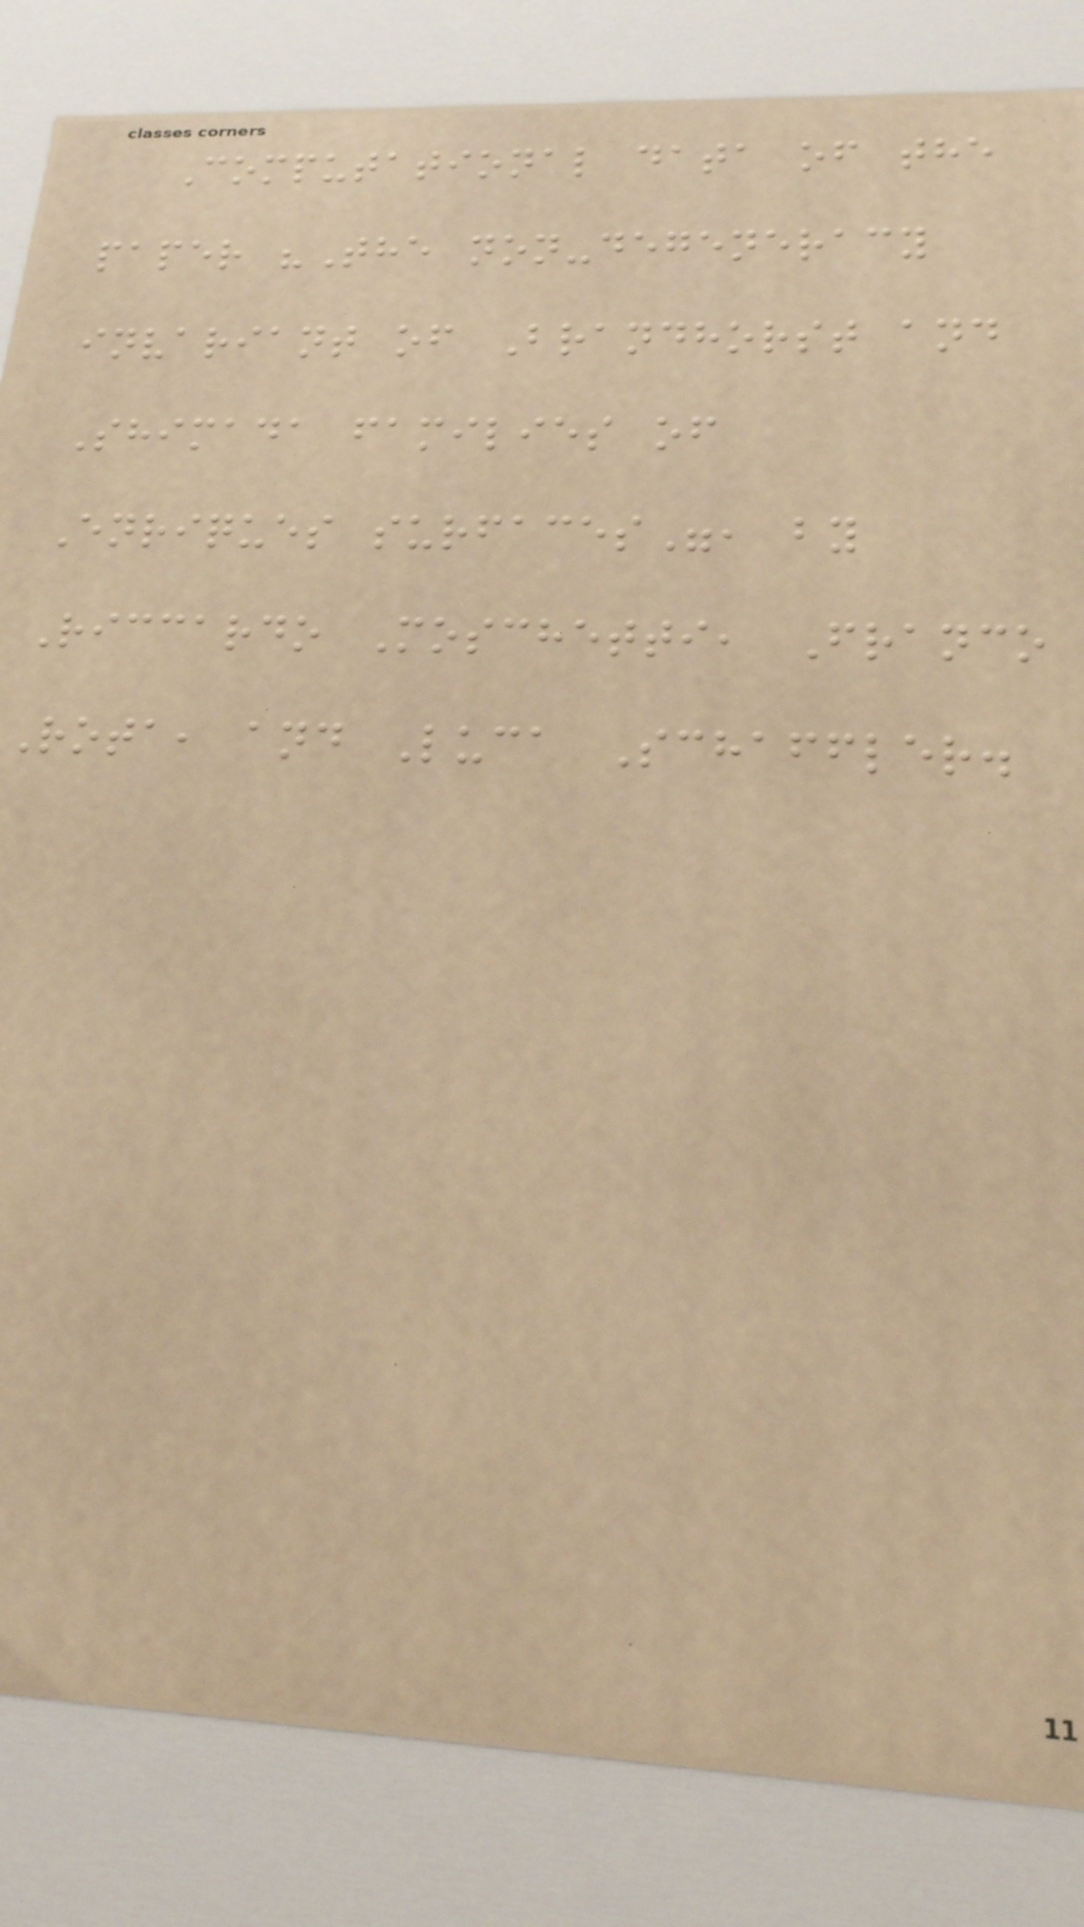Computational data of the
paper "The non-degeneracy
invariant of Brandhorst and
Shimada families of
Enriques surfaces", by
Riccardo Moschetti, Franco
Rota, and Luca Schaffler.
